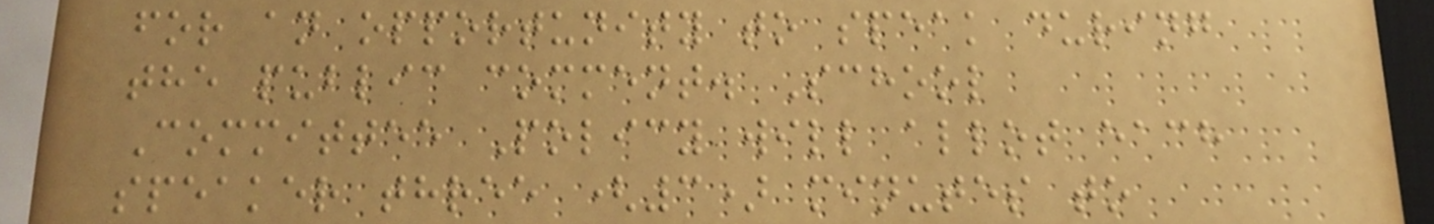for an opportunity to speak during
the public comment. School
Committee Policy will allot each
speaker three (3) minutes to
